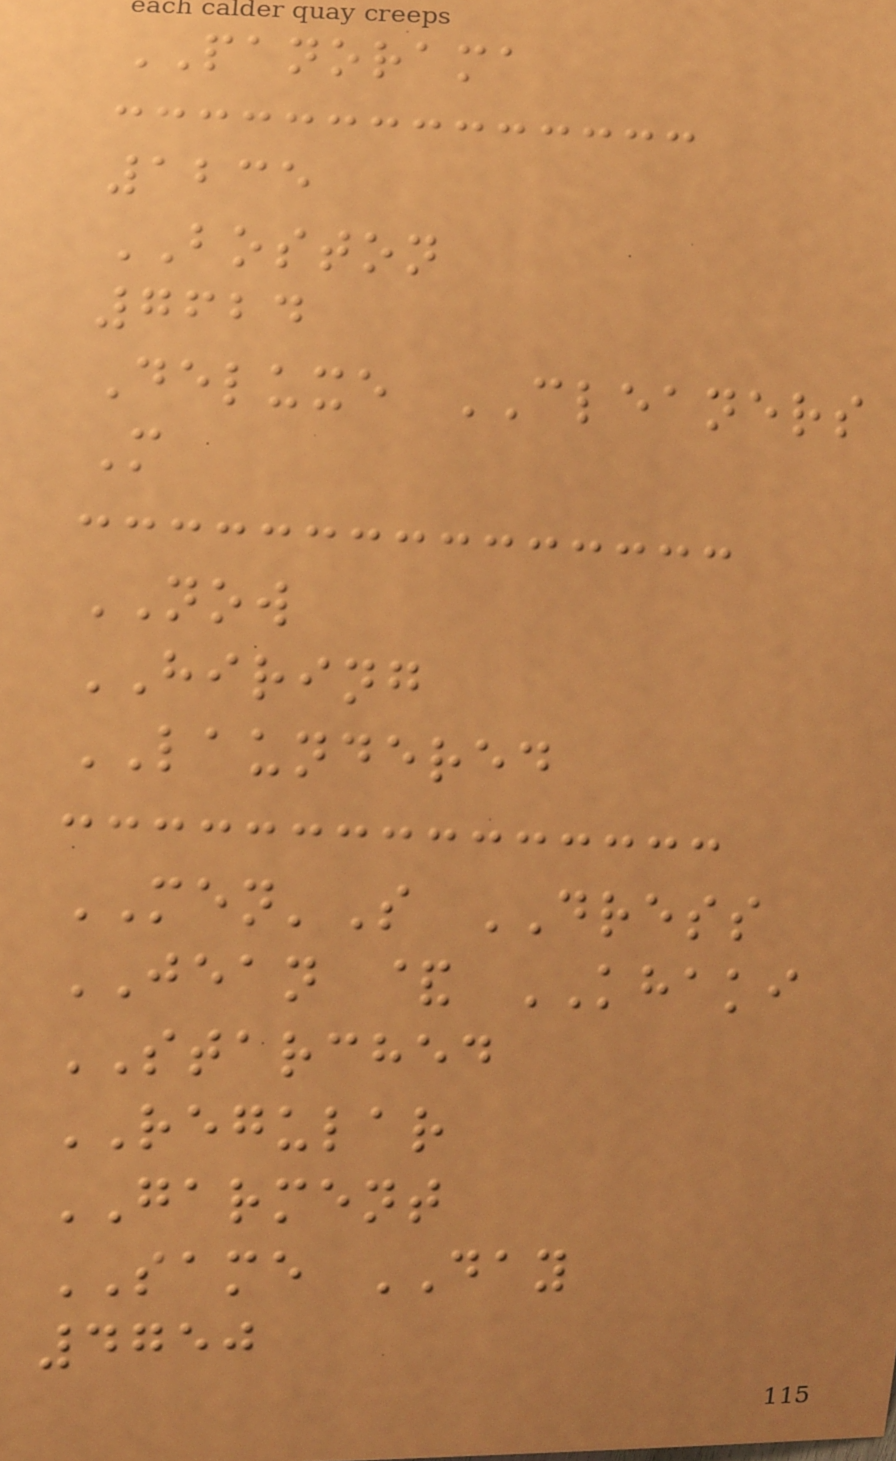PANORAMA
1235
BOSTON
7624
Deluxe CLEANERS
M
NOW
HIRING
LAUNDERED
MEN'S DRESS
JEAN & KHAKI
STARCHED
REGULAR
GARMENT
SAME DAY
4750
